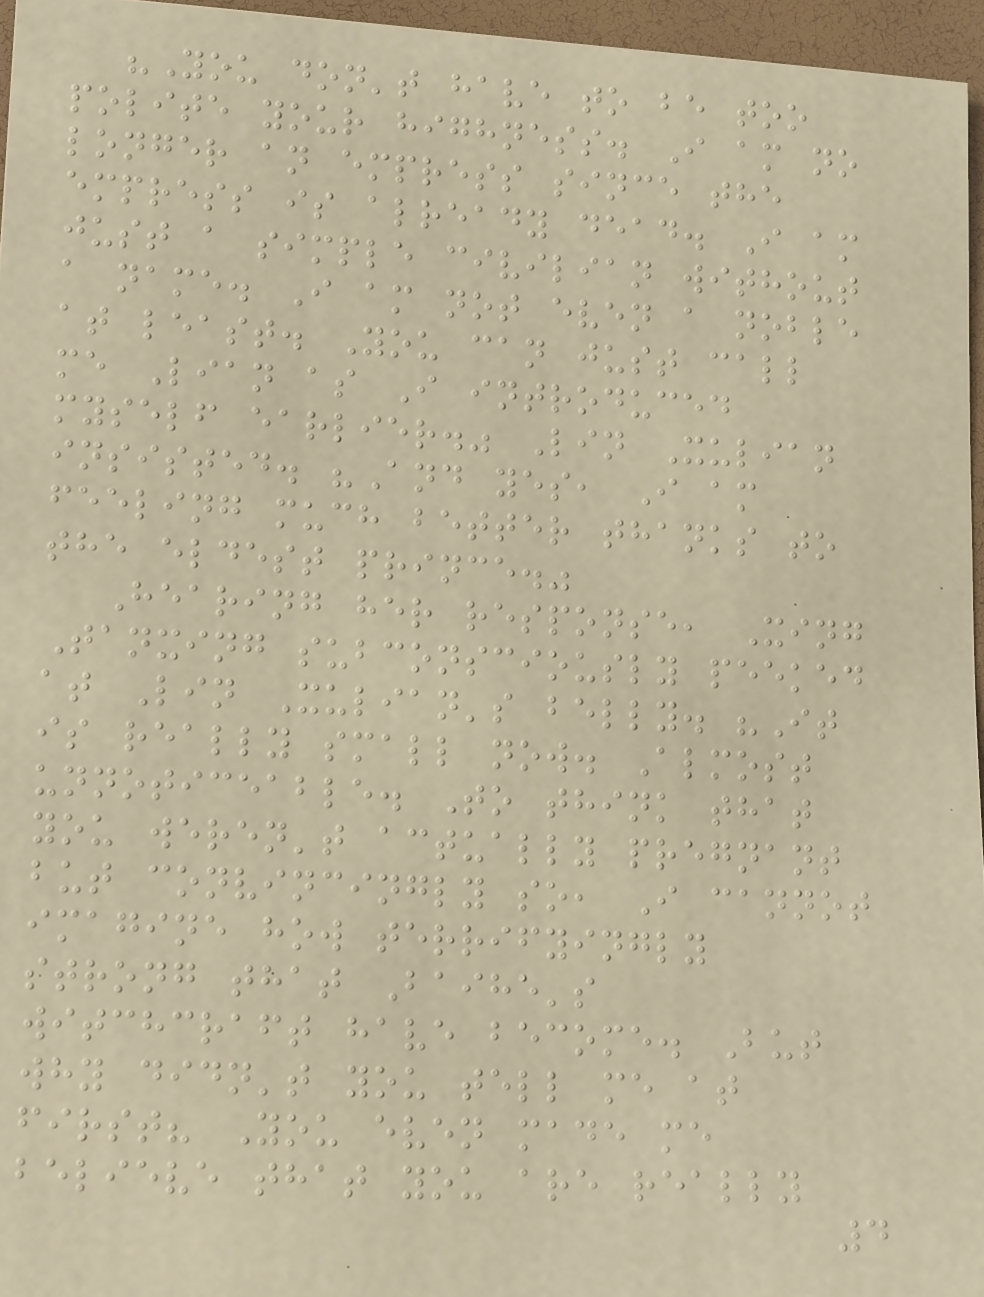"You don't have to be too
polite your highness. I am no
longer an empress since the
empress is already dead. I am
just a simple civilian without
a name. I am not even a noble
at least. You can just call
me Lian as I introduced
myself earlier." Lin Xulian
insisted. "And yes, I am
feeling much better thanks to
the eldest prince."
Hearing her response, Xing
Tanxing subconsciously peeked
at Lin Xulian's belly. "It
is really small now. Almost
unnoticeable. To think that
you weren't actually pregnant
but convincingly so, I cannot
imagine how terrifyingly
strong that Baihe's
witchcraft have become. But
why didn't you tell me at
first? You even made me
believe that you are really
4
